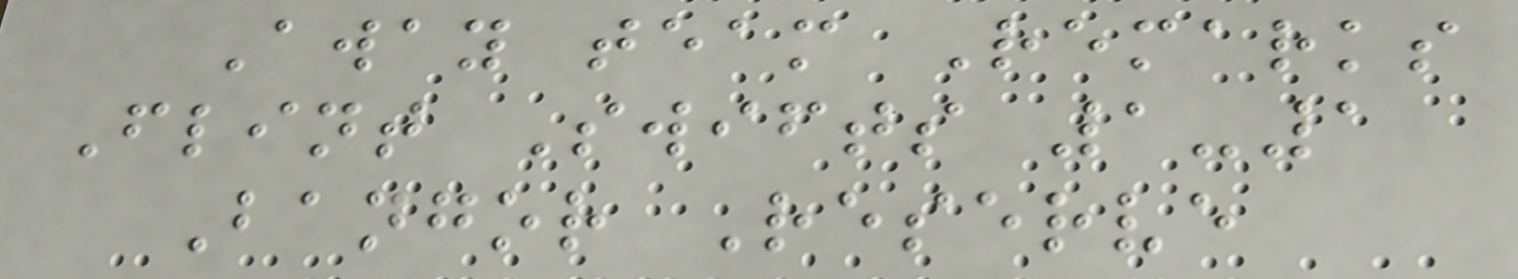Away team Remarks
Flint Swifts 1-1
Bangor Reserve
